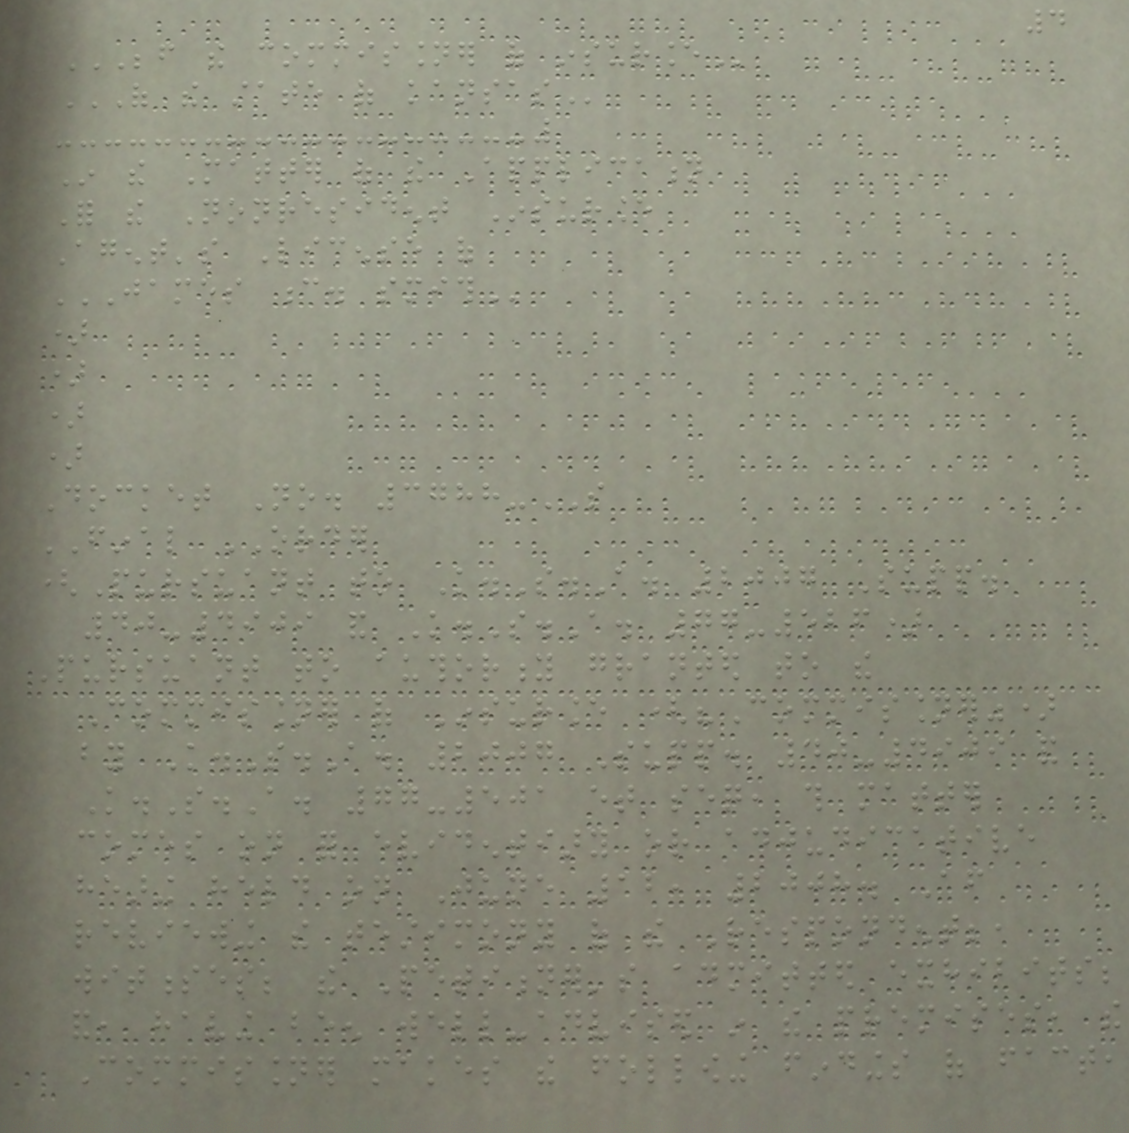4
BEFORE THE COMMISSIONER OF INSURANCE
OF THE STATE OF KANSAS
In the Matter of the Application
For the Nonresident Insurance
Agent's License of
JAMES C. SMITH
)
)
)
)
Docket No. 3788-SO
FINAL ORDER
(Pursuant to K.S.A. 2007 Supp.
40-4909 and K.S.A. 77-526)
Pursuant to authority granted to the
Commissioner of Insurance ("Commissioner")
by K.S.A. 2007 Supp. 40-4909 and
K.S.A. 77-501 et seq, this matter
comes on for evidentiary or adjudicative
hearing held on June 12, 2008. After
reviewing the testimony of the Respondent;,
witnesses; the Petitioner's admitted exhibits;
and, having been well-advised in the premises, the
Commissioner makes the following findings of fact,
